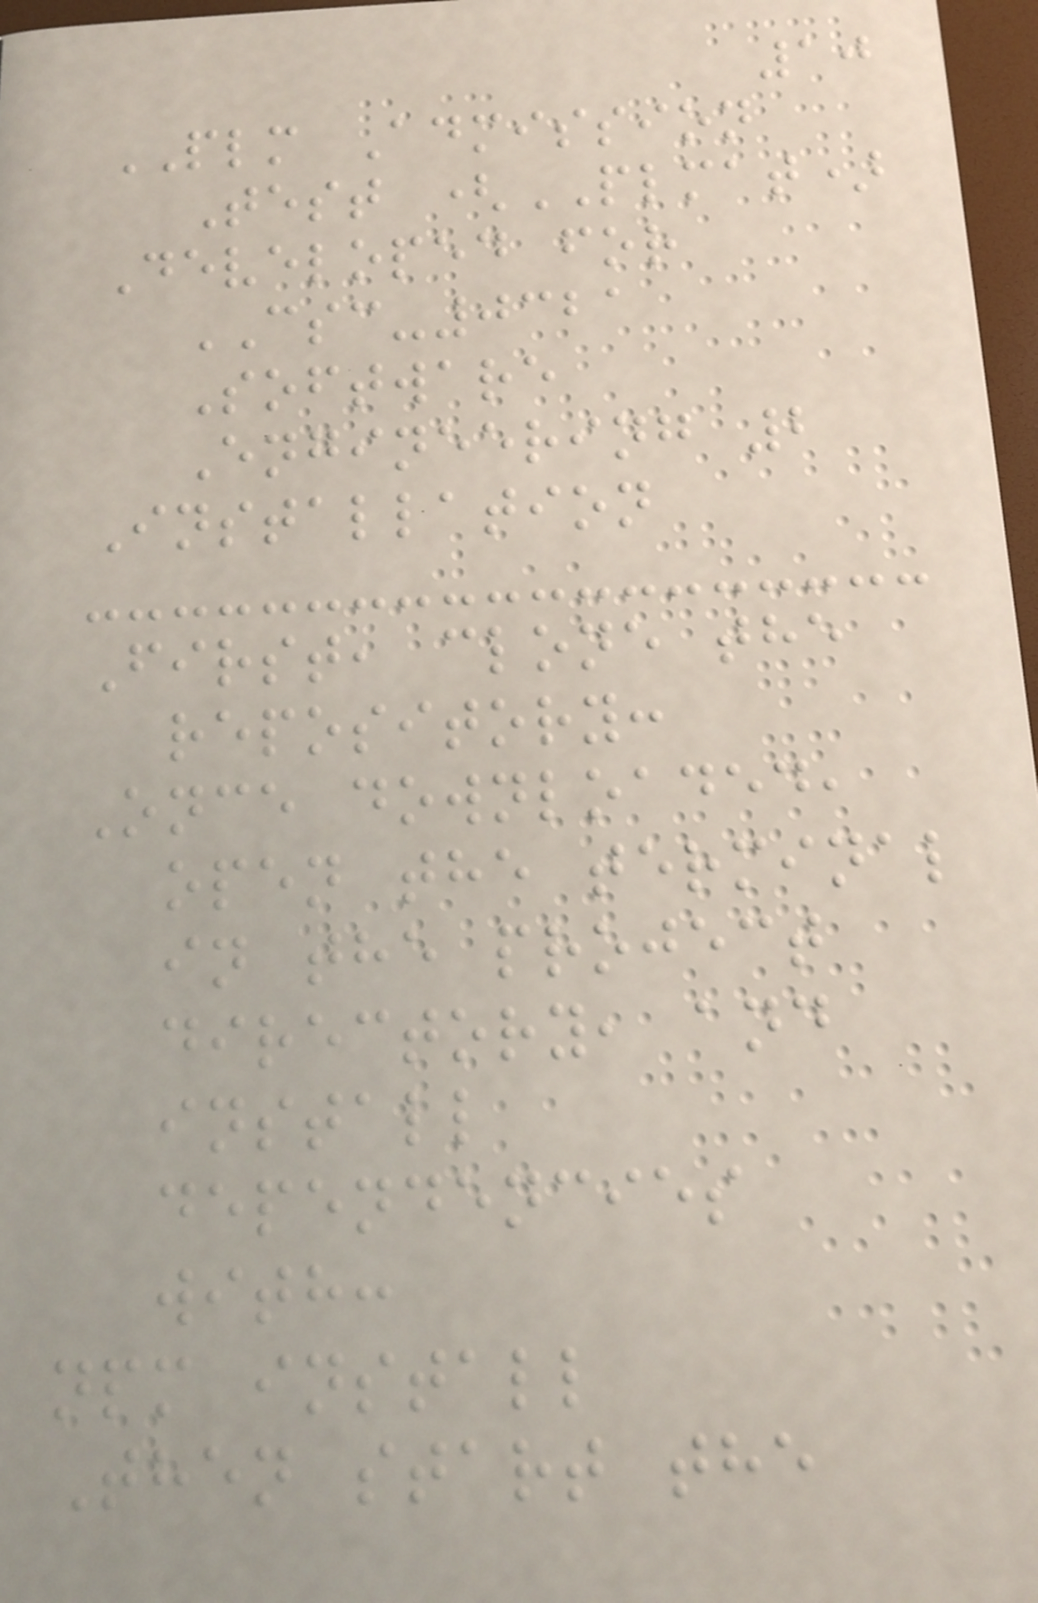10
PLM Admission
Test (PLMAT)
Developed for
CSC-0321
Software
Engineering 2
Installation
First, clone the
repository:
Once downloaded,
open the terminal
in the project
directory, and
install
dependencies
with:
npm install
Then start the
